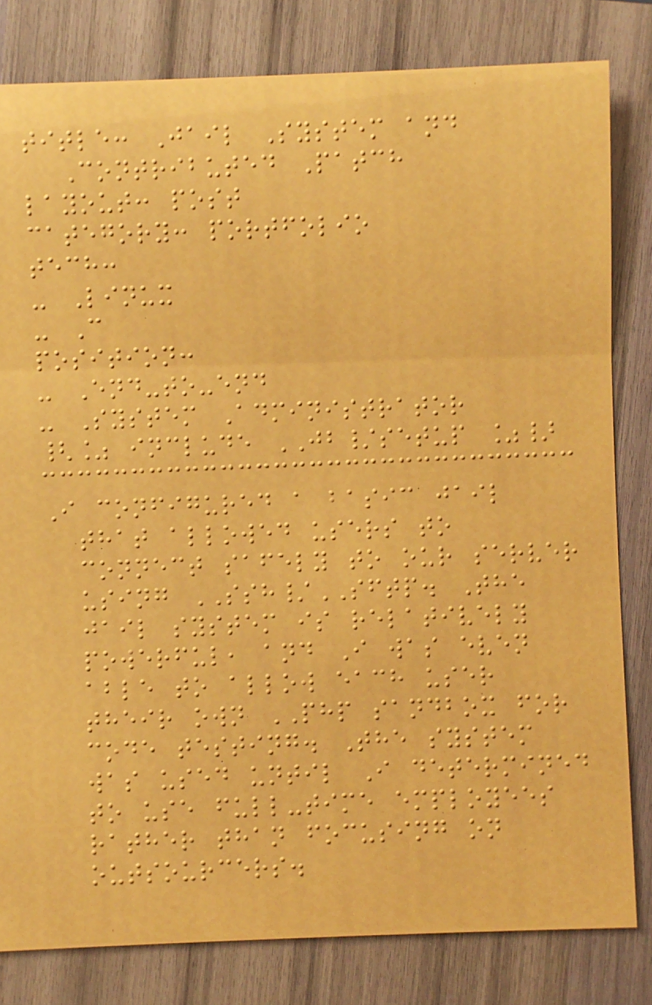title: Jail System and
Contributed Patch
layout: post
category: portfolio
tech:
- Linux
- C
position:
- End-to-end
- System Administrator
{% include JB/setup %}
I configured a basic jail
that allowed users to
connect safely to our server
using SSH/SFTP. The
jail system is relatively
powerful, and I was even
able to allow each user
their own PHP sandbox for
code testing. The system
was used until I determined
to use full-time employees
rather than focusing on
outsourcers.
